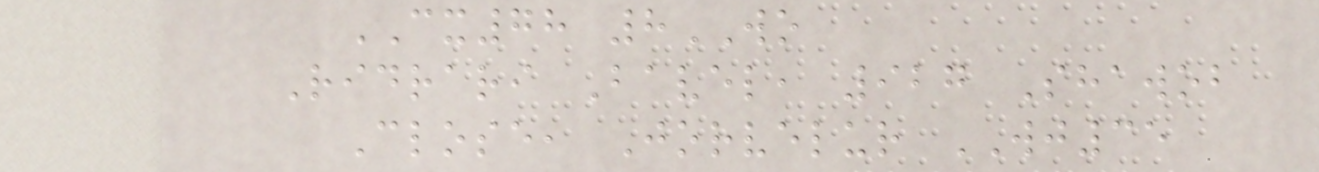CX78 8WO
Ridrari Bavel, 927 Shawob
Close, Jorvelur WJ35
